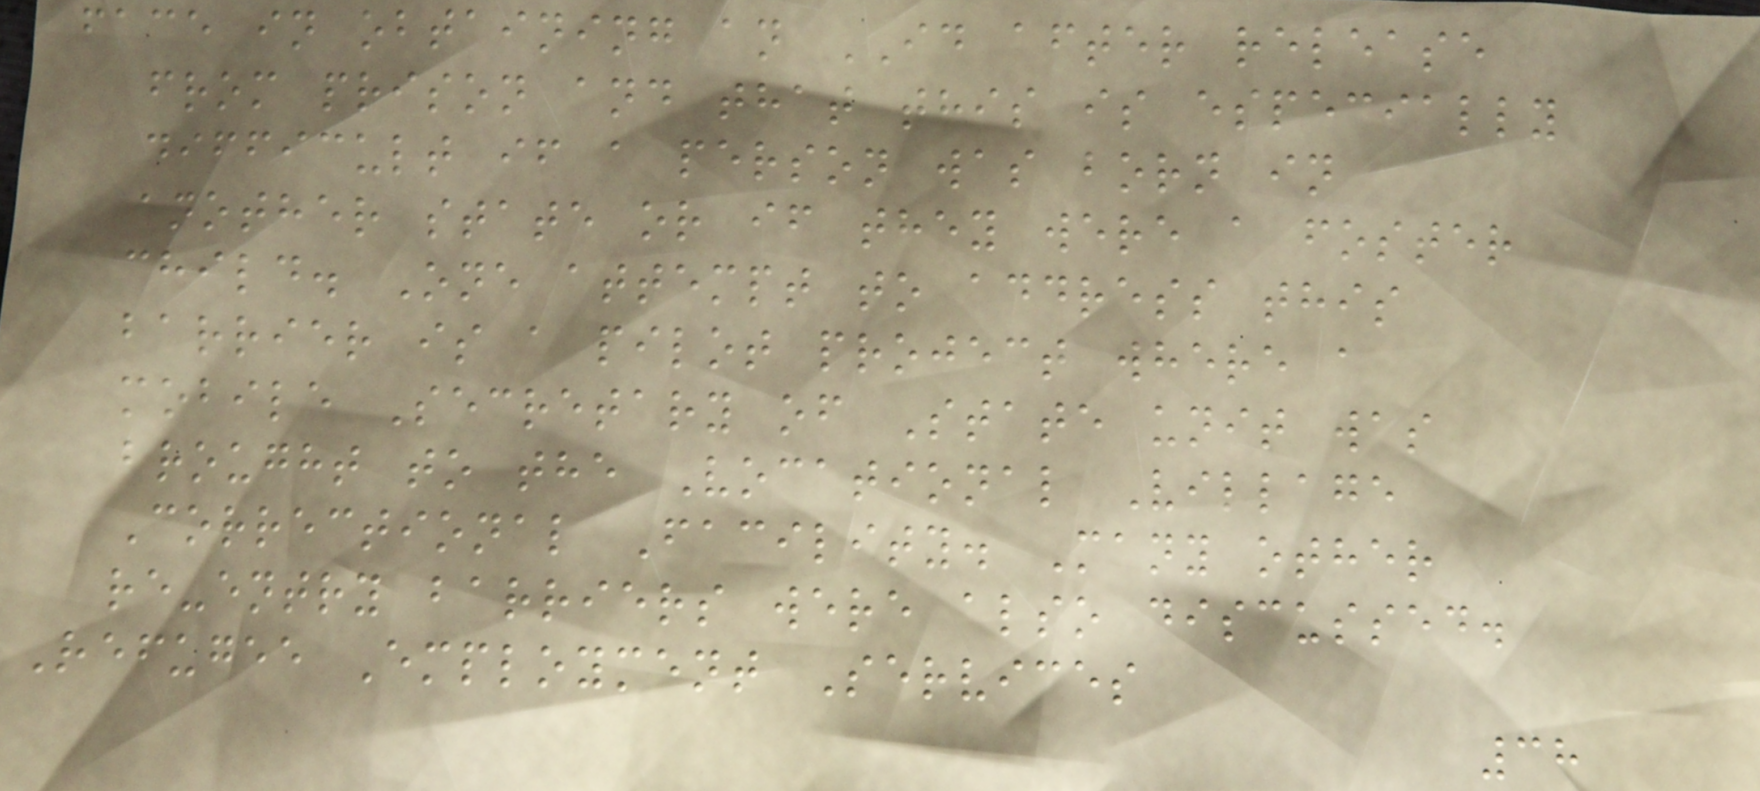face in obtaining an ID after release
from prison and that this is especially
difficult if a person was born in
another state or if they were a foster
child. One attempt to address this
barrier is a pilot project where a
mobile Secretary of State unit was
brought to the Vocational Village
Correctional Facility. Many other
re-entry barriers were also discussed.
Refugee Employment Services
38
